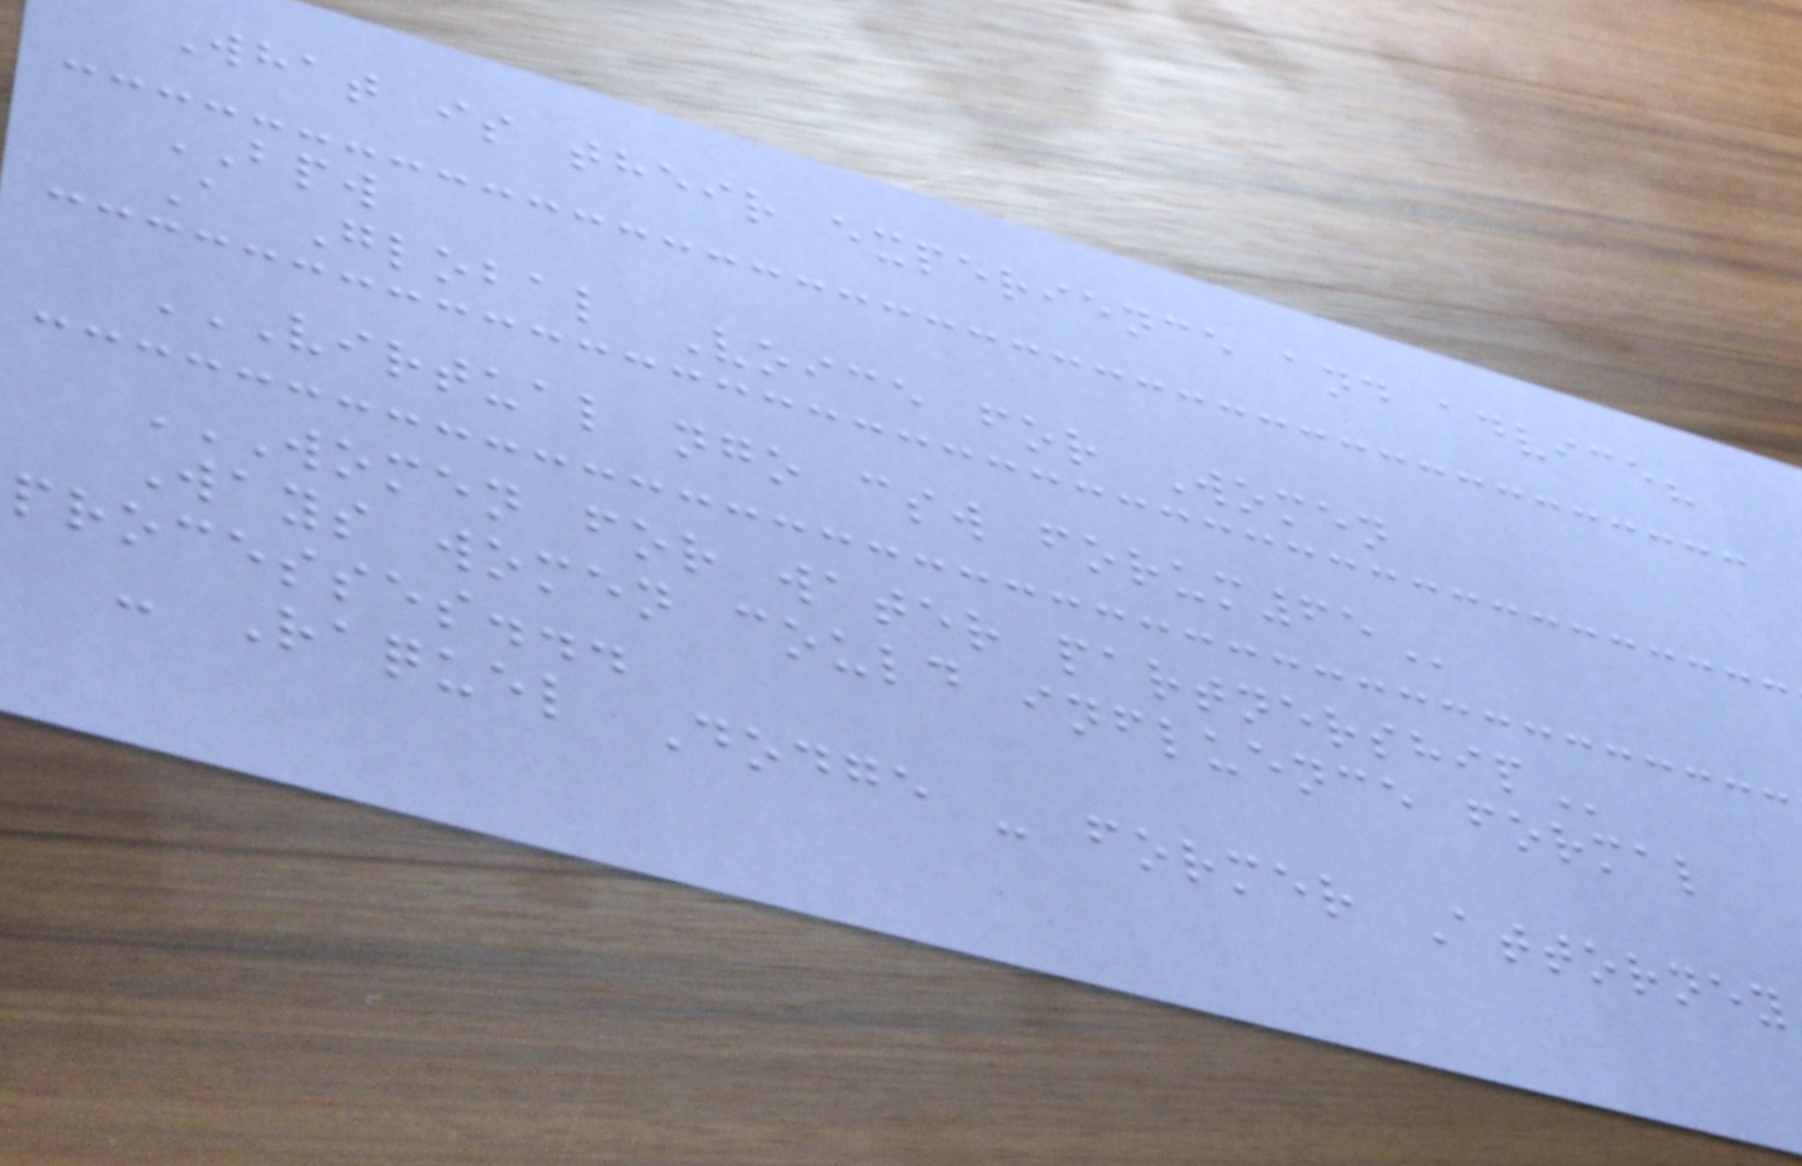What is their experience and advice?
BPW
A Global Voice for Women
VIRTUAL NGO CSW FORUM65
WOMEN FOR WATER PARTNERSHIP
Ways women could influence formal
processes...
- Raquel Dodge - former Attorney
